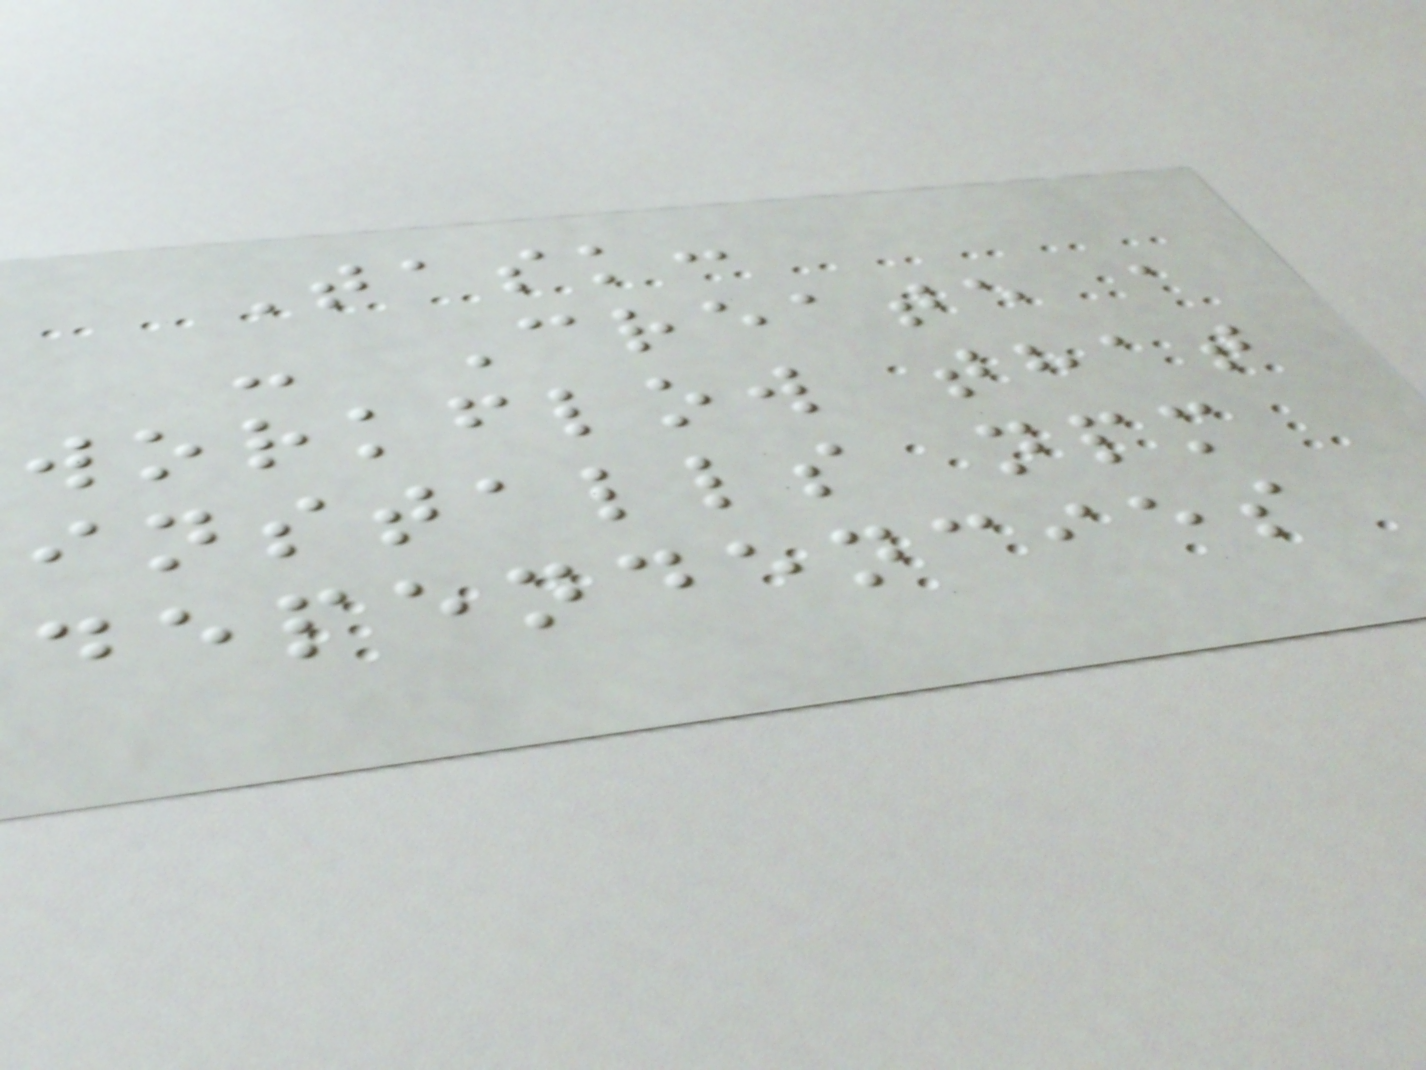Task:
- Create a
workflow that
installs npm
dependencies
